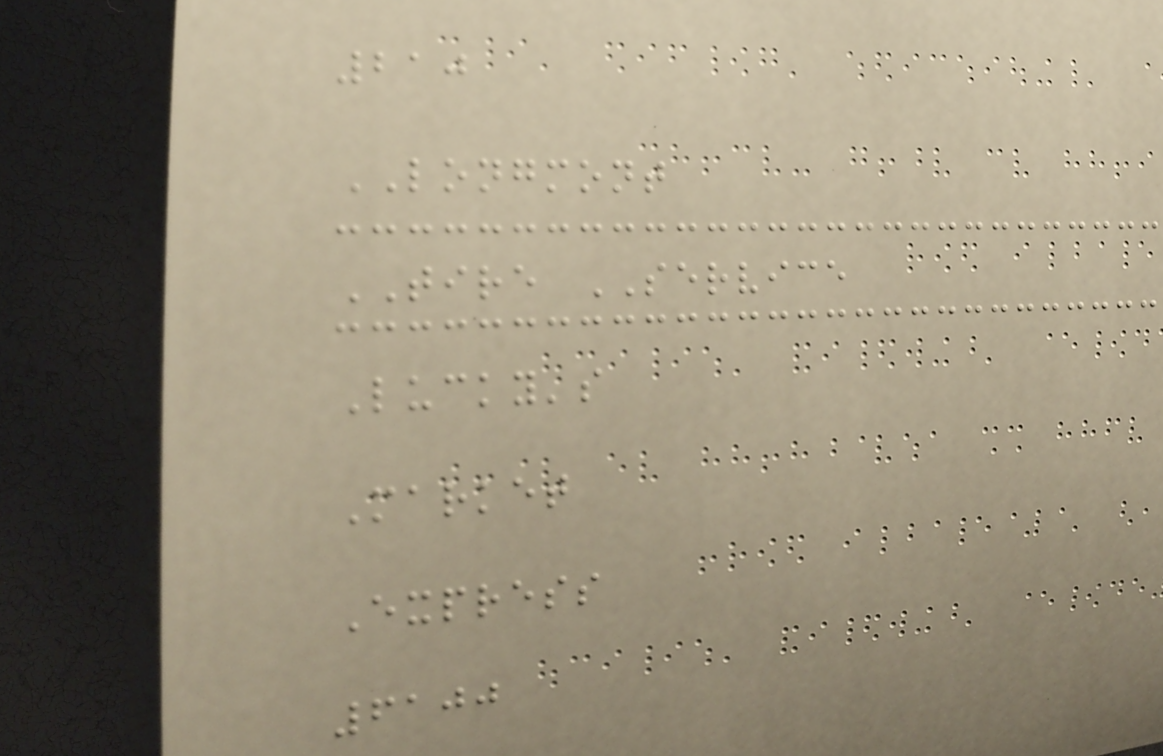210
LONGMONT
TIRE SERVICE
Lucky's
Market
Express
6100
